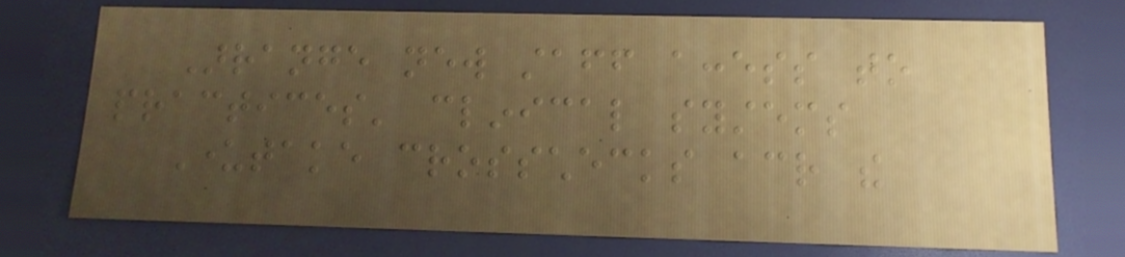Arrange new staff access to
practices' clinical systems
Undertake crosschecks across the
